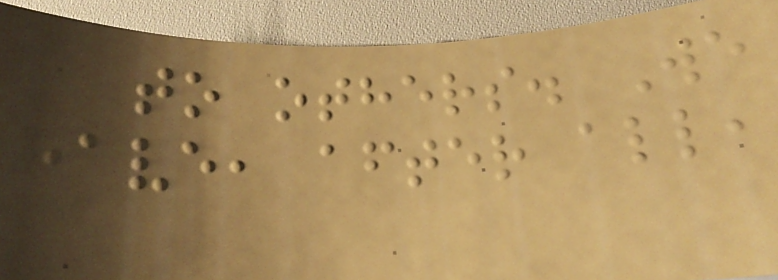to others. We
have, after all,
